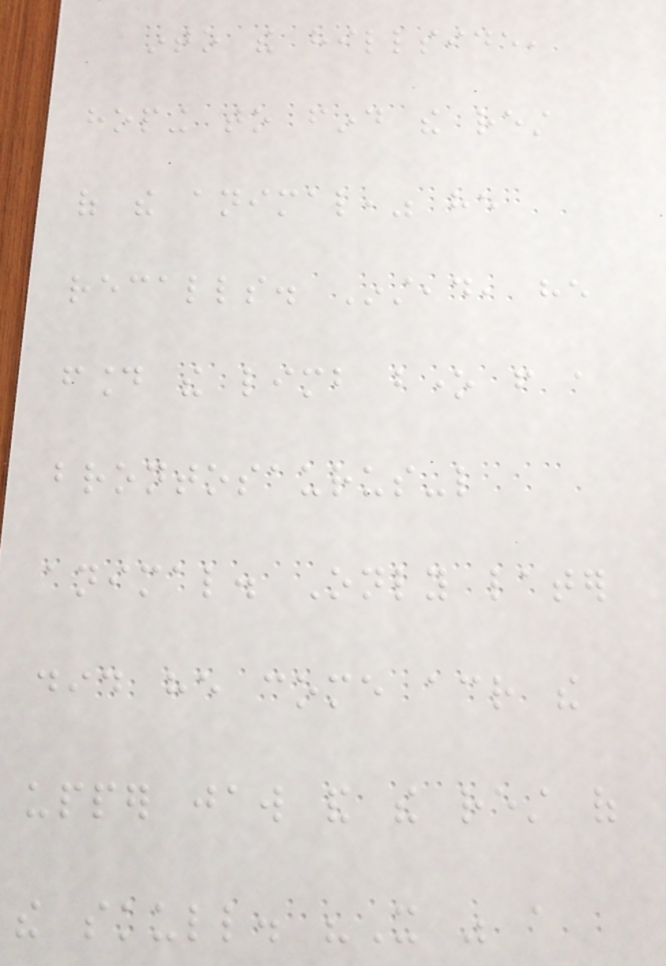into the hillside,
hoping to find the rest
of the animal," he
recalls. Instead, he
found the limb bone from a
brontosaurus-like
animal. Only later
did he come across the
upper jaw and the rest of
the skull. "It was a
